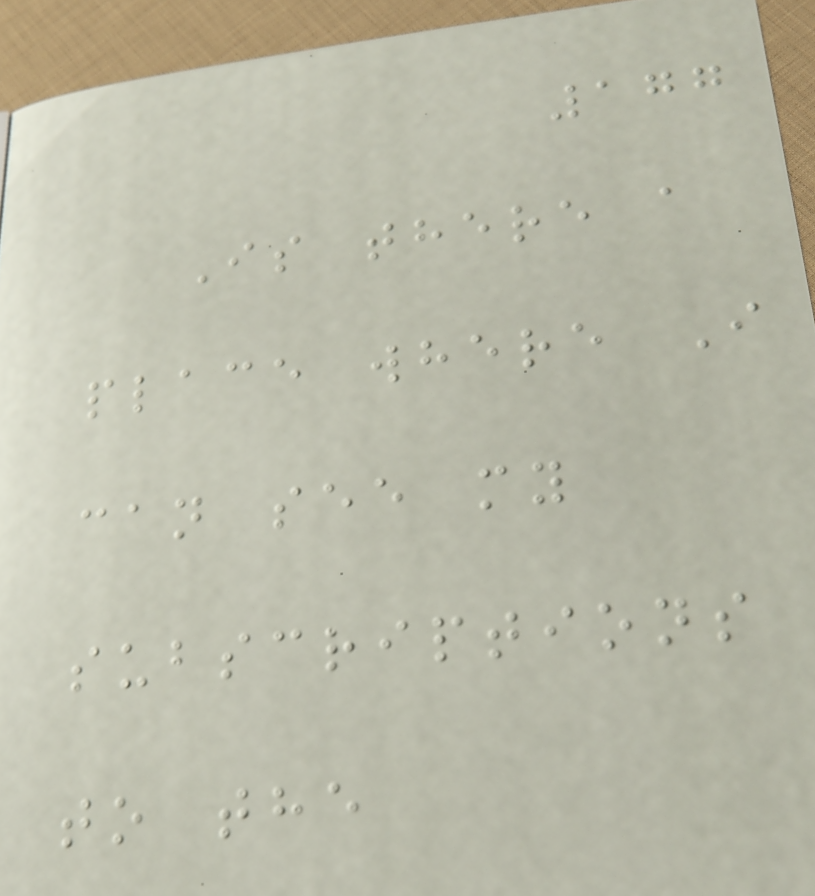177
Is there a
place where I
can see my
subscriptions
to the
